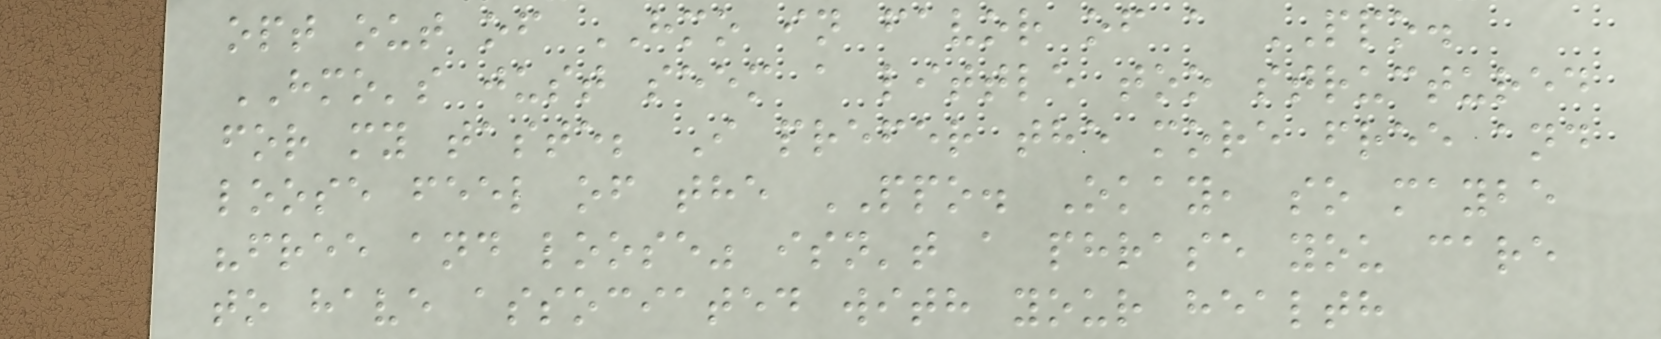opt out of HMO in favor of a PPO.
HMO's just seem a little too structured
for my taste; I prefer the more free and
loose feel of the PPO. Okay, so maybe
"free and loose" isn't a phrase you care
to have associated with your health
